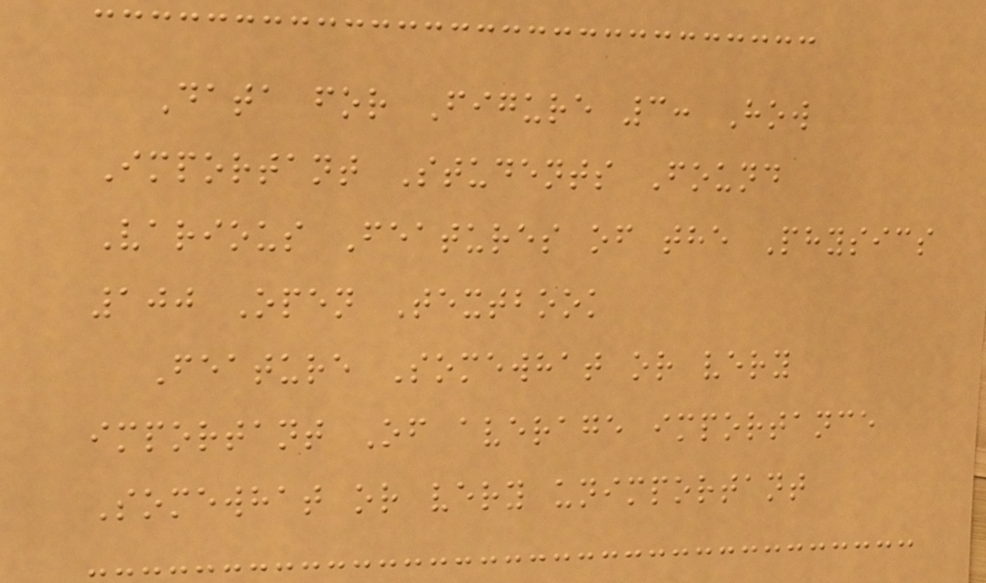Data for Figure 3: How
Important Students Found
Various Features of the Physics
100 Open Textbook
Feature Somewhat or very
important Of average importance
Somewhat or very unimportant
